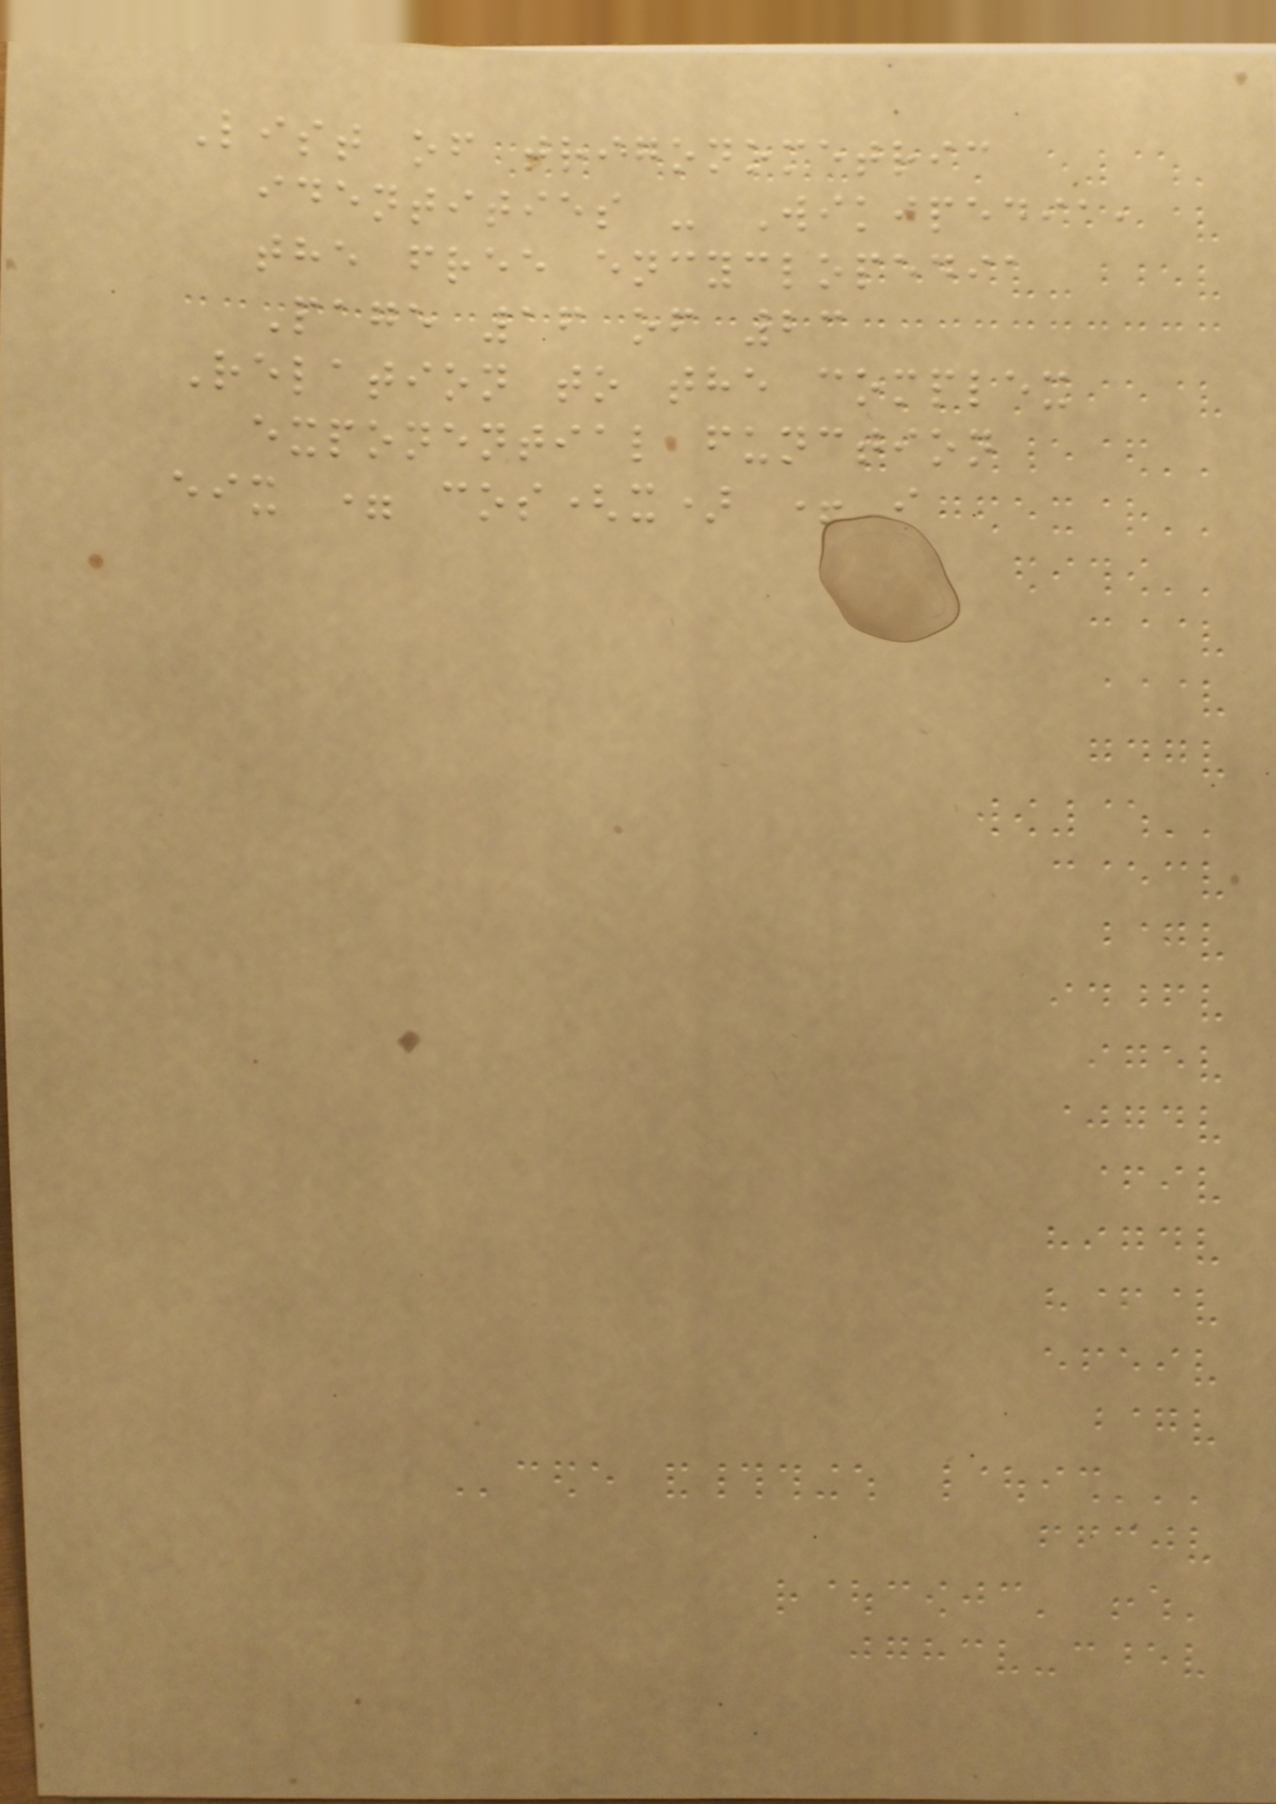List of trigonometric
identities - Wikipedia,
the free encyclopedia
Page 16 of 23
Relation to the complex
exponential function
eix = cos(x) + i
